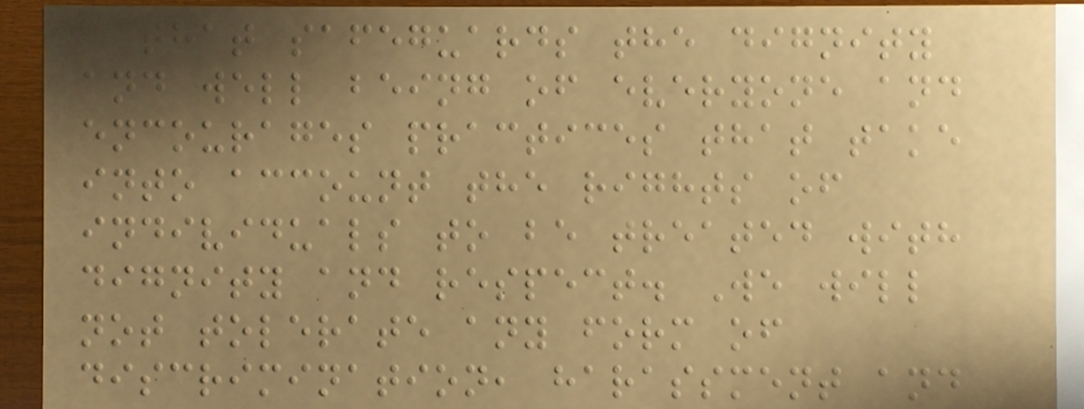that safeguards the dignity
and well being of everyone and
encourages practices that take
into account the rights of
individuals to be treated with
dignity and respect. We will
not tolerate any form of
discrimination, harassment and
